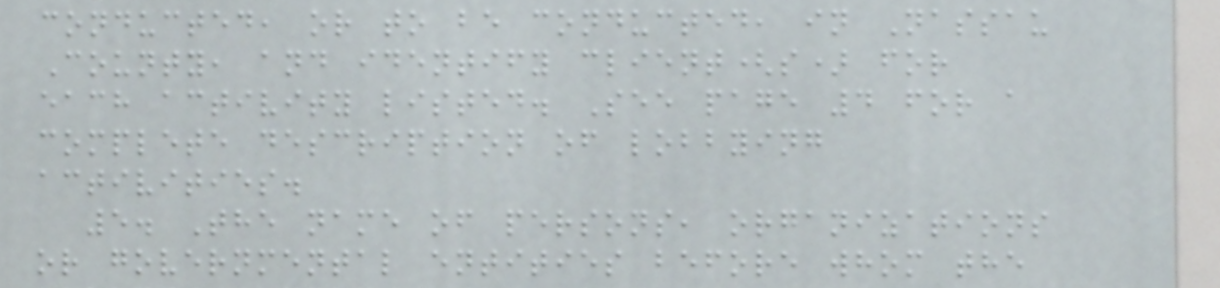conducted, or to be conducted, in Nassau
County, and identify client(s) for
each activity listed. See page 4 for a
complete description of lobbying
activities.
5. The name of persons, organizations
or governmental entities before whom the
